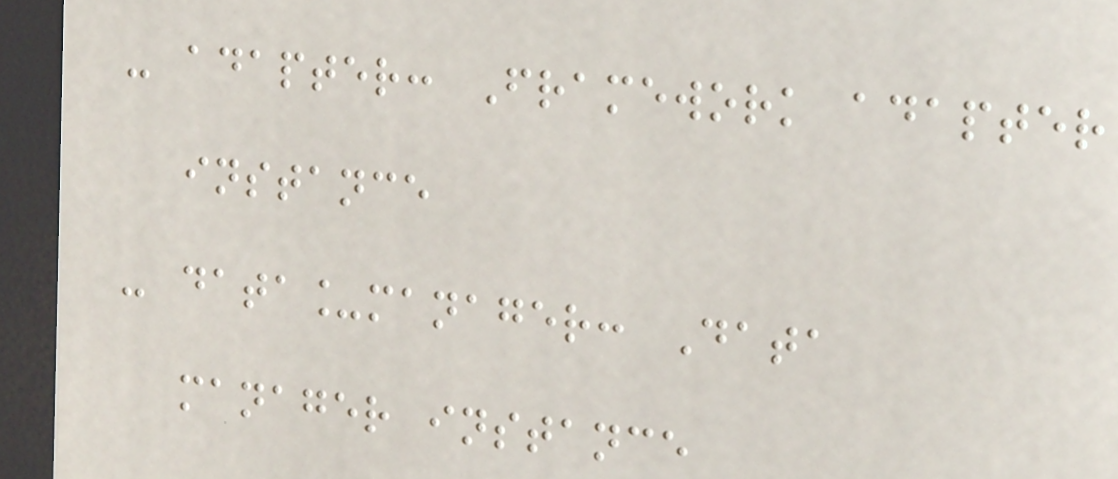- adapter: Framework adapter
instance
- data_manager: Data
manager instance
